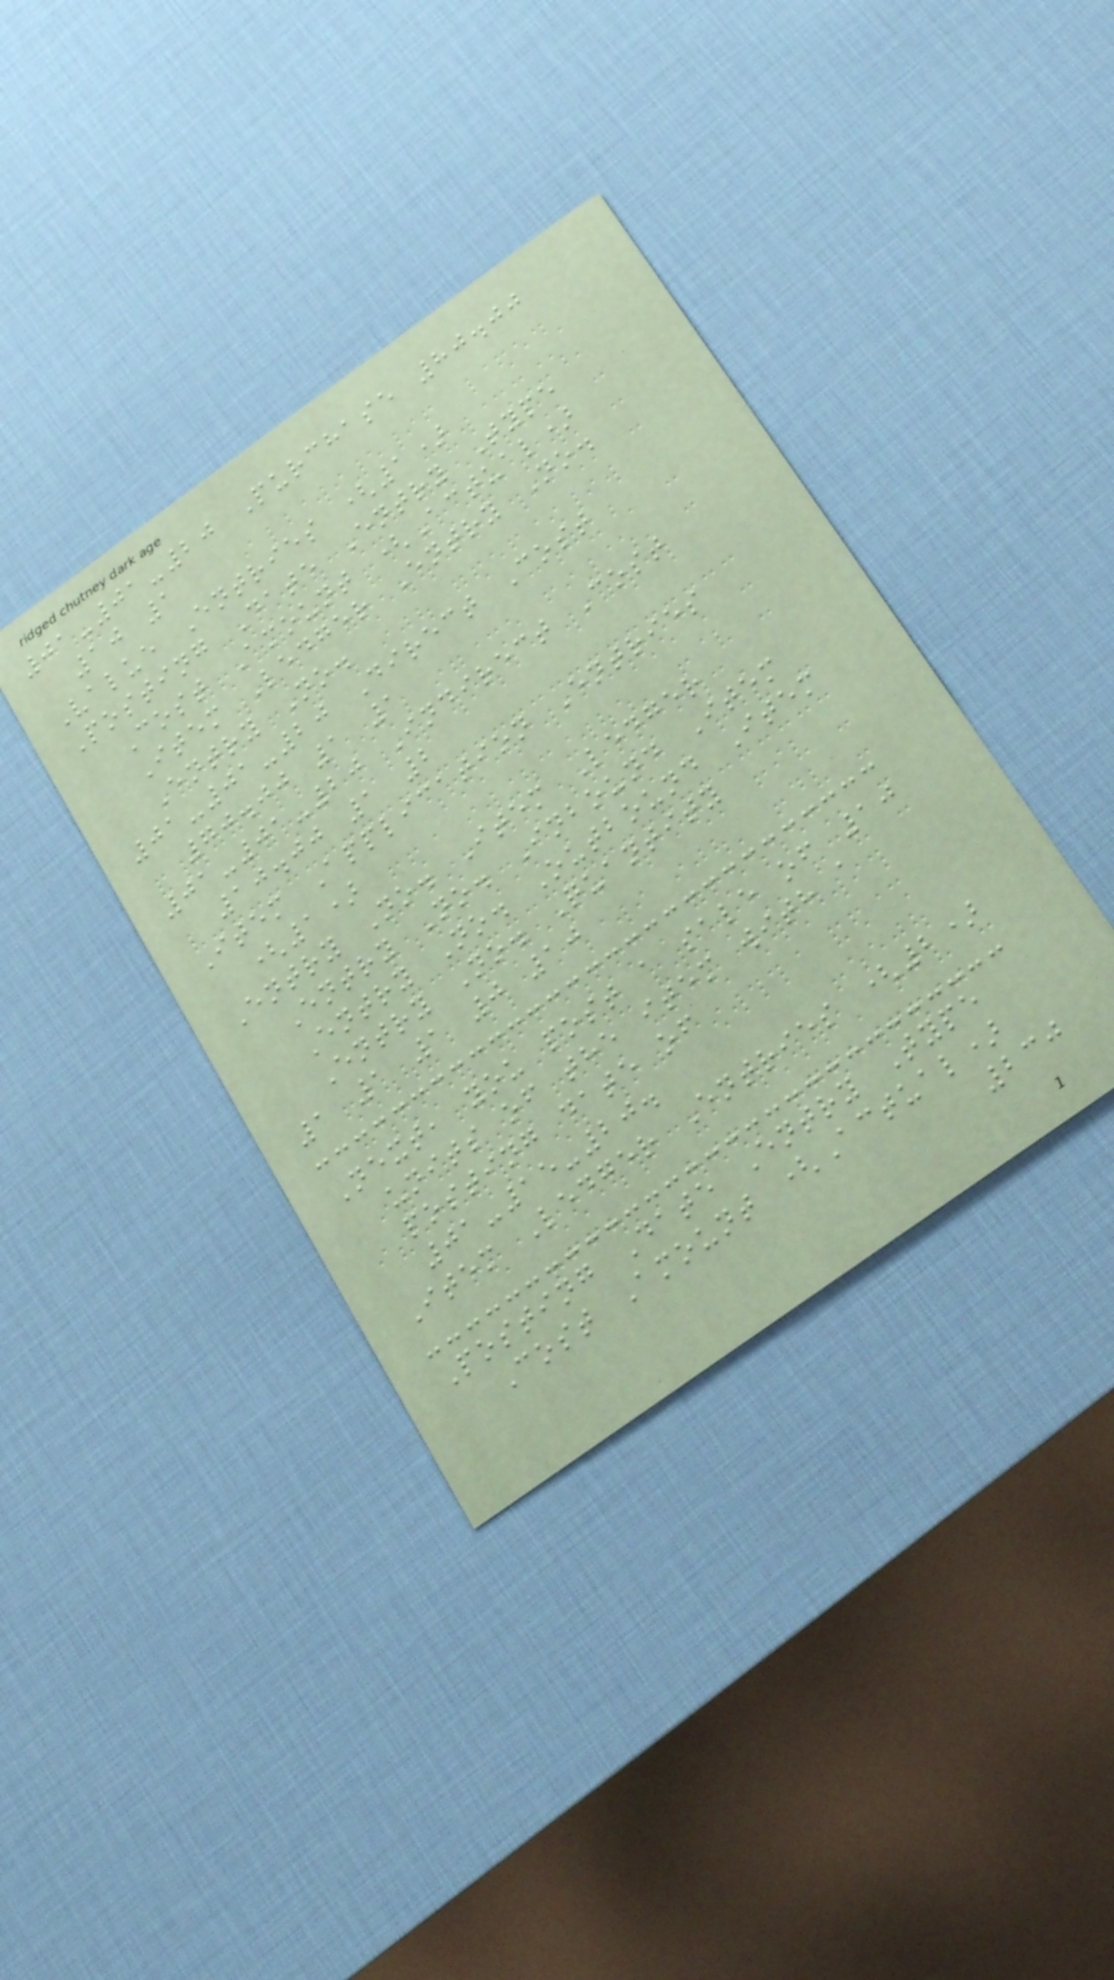01-01-20 Purchase 80.00
10 1
Value Entries (1)
Posting Date Entry Type
Cost Amount (Actual)
Item Ledger Entry No.
Entry No.
01-01-20 Direct Cost
70.00 1 1
01-01-20 Indirect Cost
10.00 1 2
Item Application Entries
(1)
Entry No. Item Ledger
Entry No. Inbound Item
Entry No. Outbound Item
Entry No. Quantity
1 1 1 0 10
Next, you post a sale of 10
units of the item with a
posting date of
01-15-20.
Item Ledger Entries (2)
Posting Date Entry Type
Cost Amount (Actual)
230
